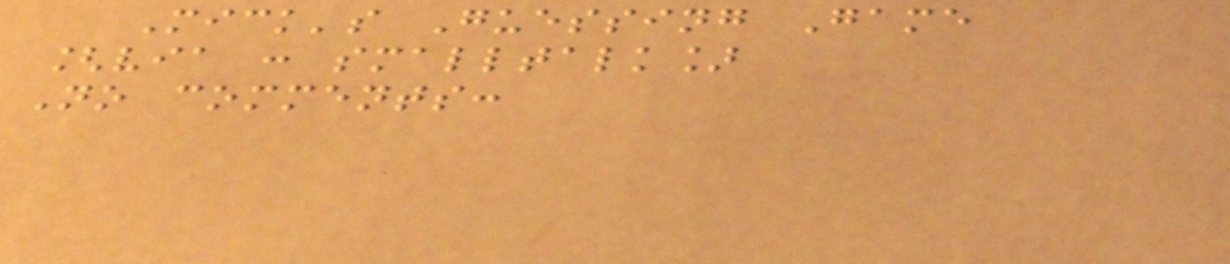Mick's Guessing Game
[via : smalltalk]
No comments:
